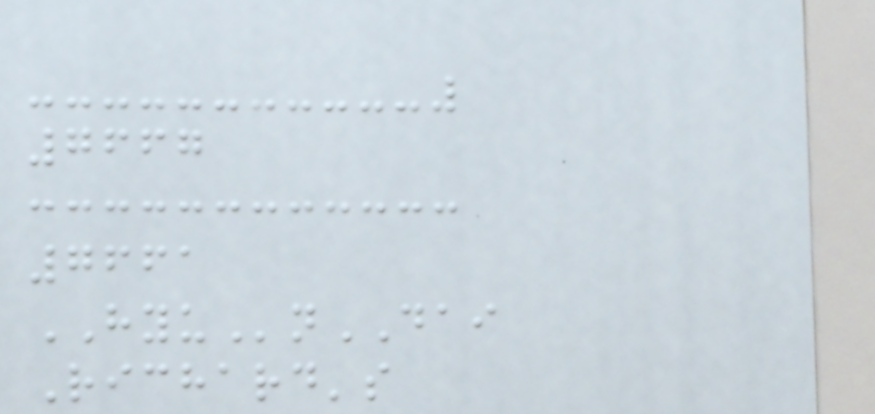7667
7661
HYUnDAI
Richard's
